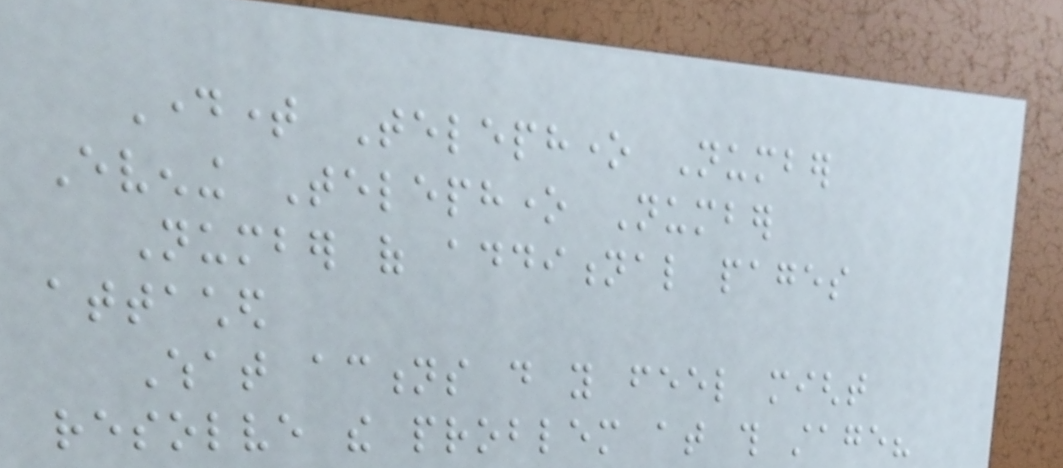Daytime Telephone Number
Evening Telephone Number
Number of additional pages
attached
What actions do you feel might
resolve the problem at this stage?
